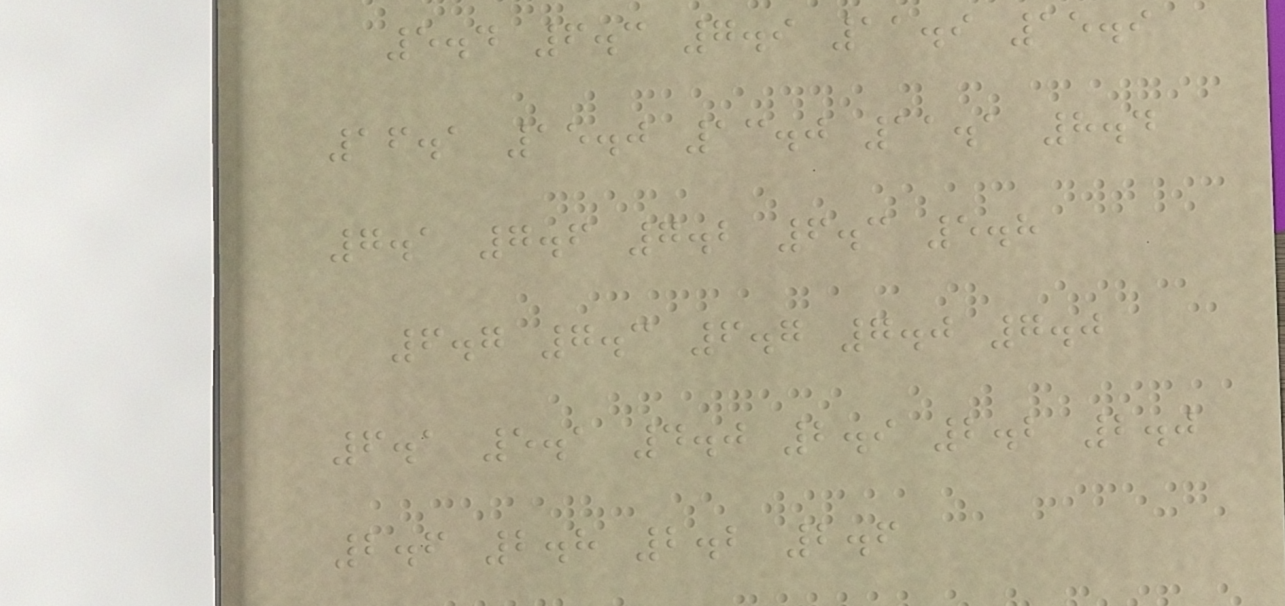5.4 6.3 7.9 11.9 15.9
16.1 15.0 13.0 11.1 8.4
7.1 7.6 7.2 6.3 5.8
6.7 7.3 6.7 7.0 7.0
6.1 5.1 4.0 2.9 2.2 2.0
2.6 2.8 2.2 2.6
